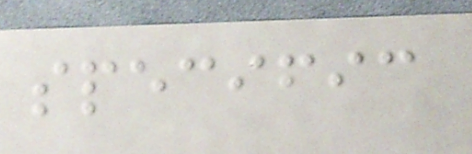specific
